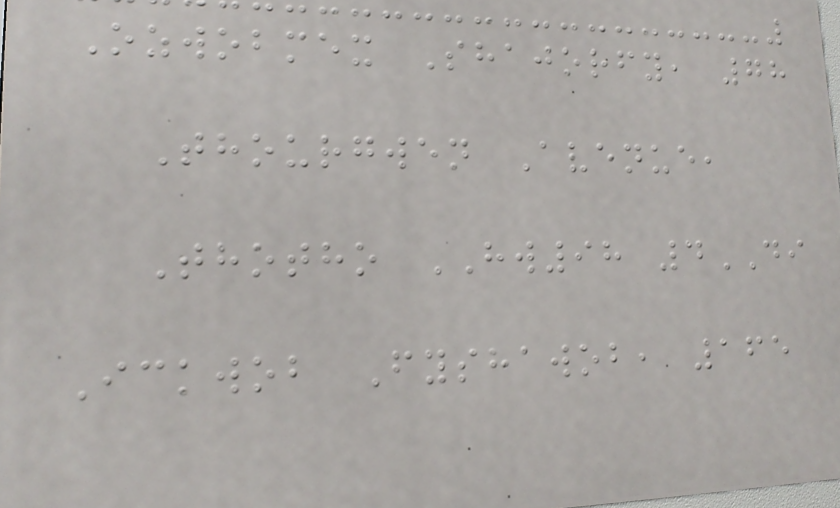Ozwobmex Shajorfy, 78
Thourgwen Avenue,
Thotho HW98 4DI
Ickwob Fyshawob, 165
